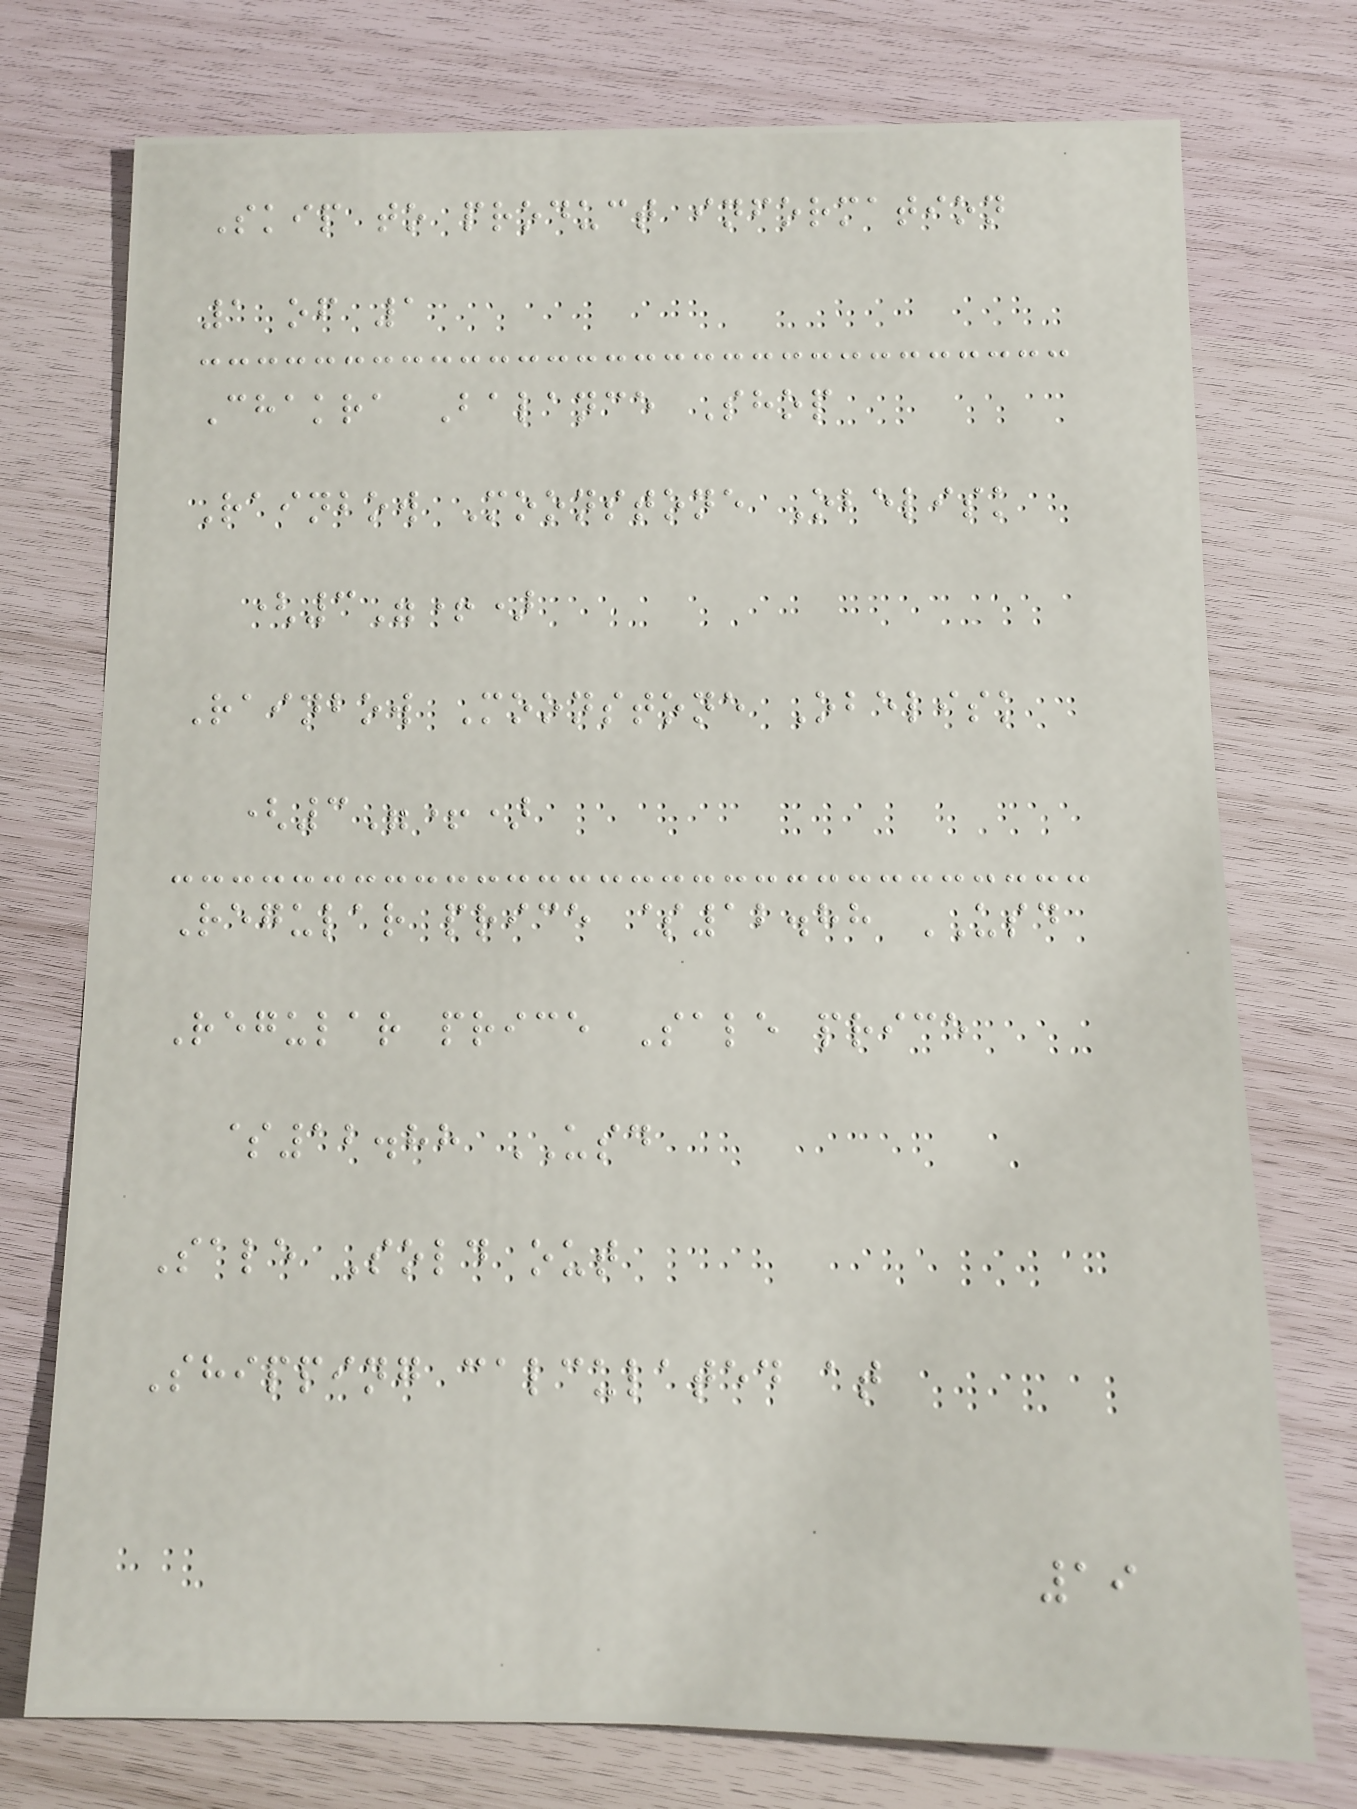Skip to product information
1 of 1
Chakra Balance Shop
Rainbow Moonstone Obelisk
(3"+)
Rainbow Moonstone Obelisk
(3"+)
Regular price $12.88 USD
Regular price Sale price
$12.88 USD
Sale Sold out
Shipping calculated at
19
